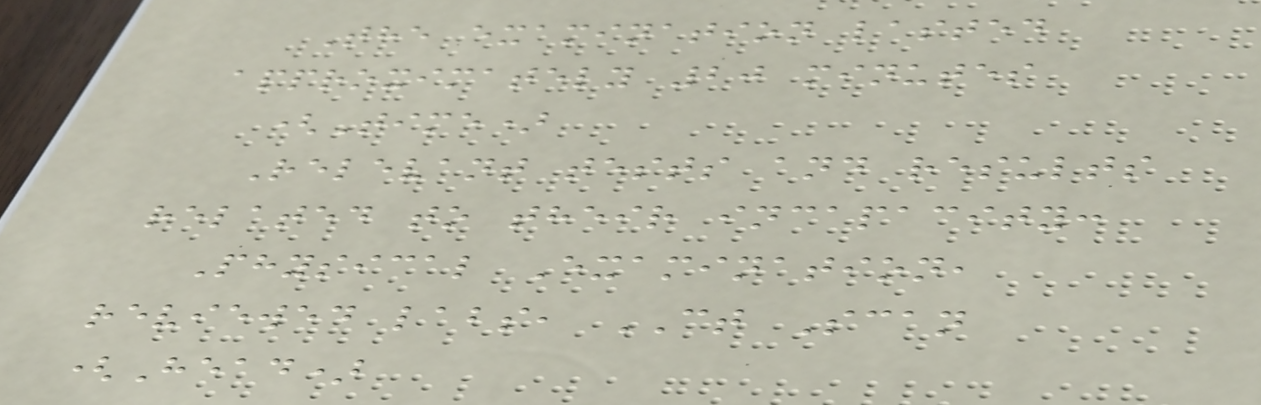The examination lasted
approximately 20 minutes
(Time)
Relevant tests and results
related to their incapacity:
Physical Examination,
reviewed labs, CT Scan
(Head)
